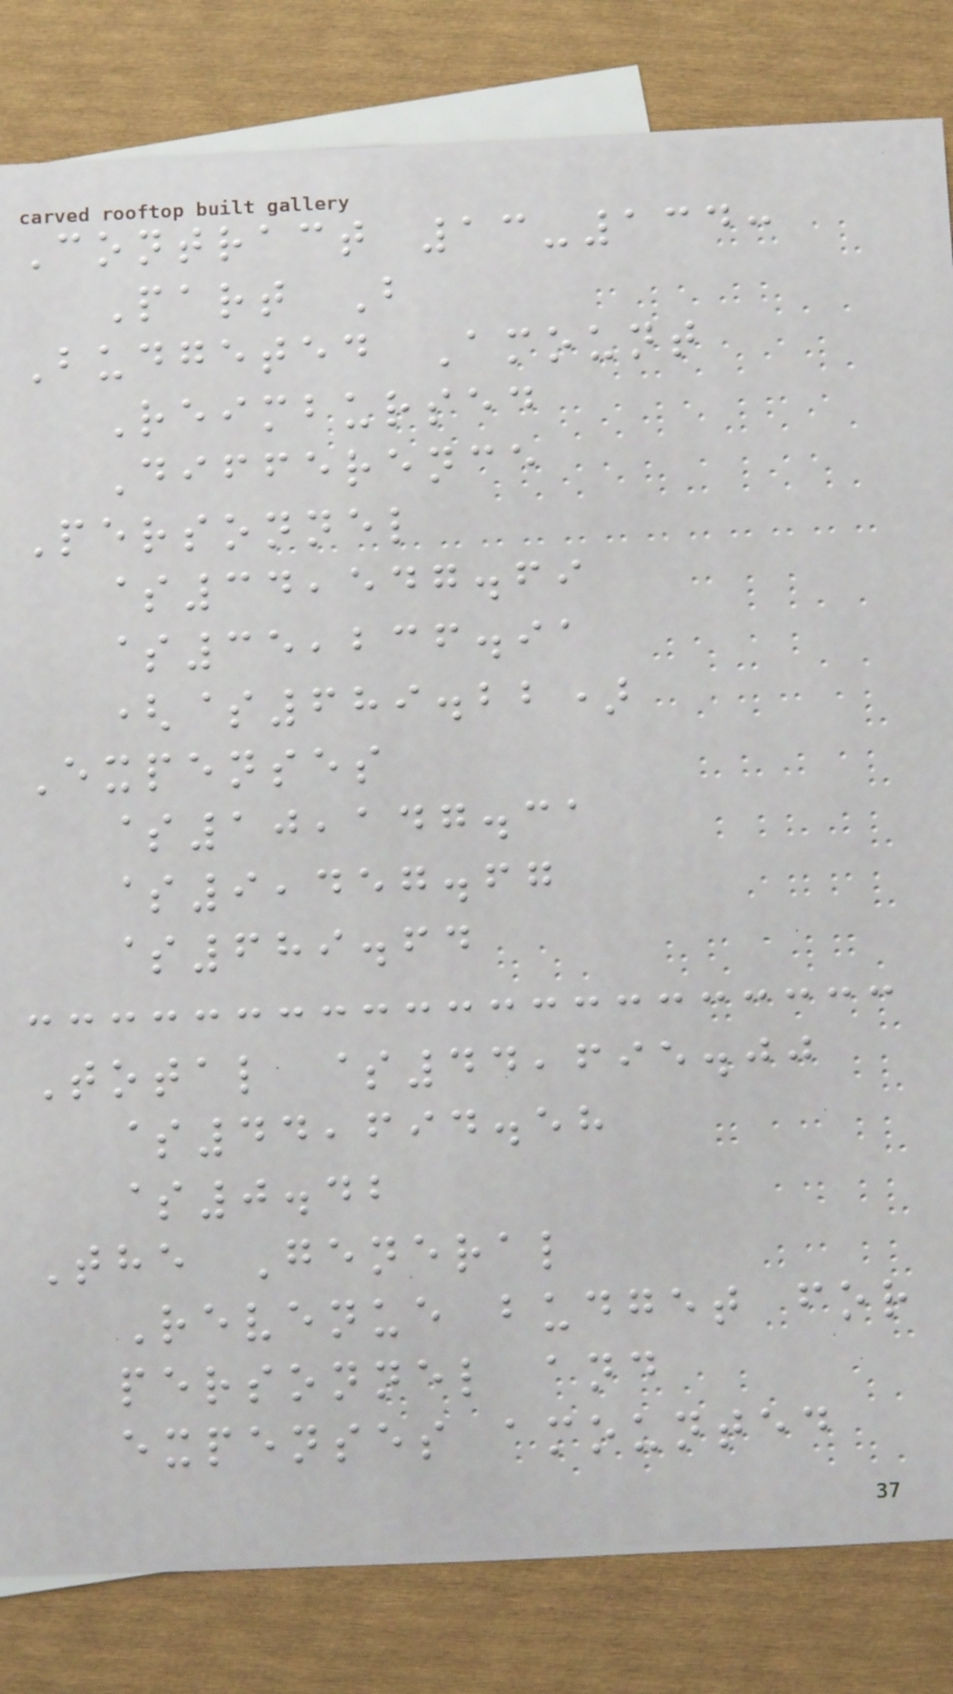Contract 13-134:
Part B
Budgeted Amount
Reimbursed
Difference
Personnel
$34,547.69
$35,236.91
($689.22)
Expenses
$10,147.31
$9,457.67
$689.64
Total $44,695.00
$44,694.58
$0.42
The General
Revenue budget for
personnel and
expenses amounted
